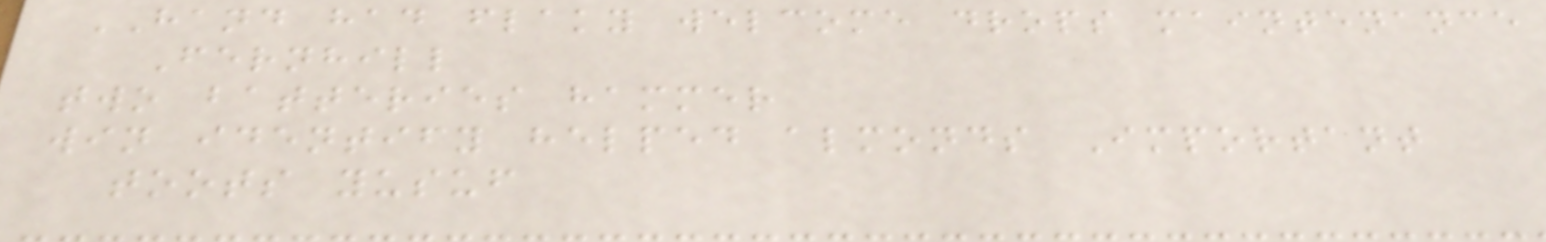HAND had flaky welcome drops maintenance
Fernhill
two batteries hammer
win identify helped almonds Important
toots yusuf
